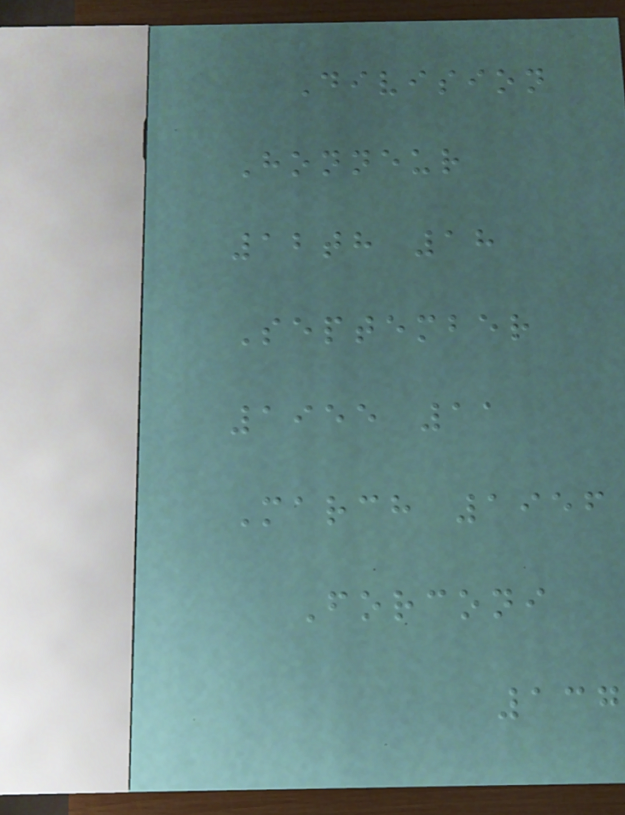Division
Honneur
12th 18
September
1955 11
March 1956
Forconi
137
